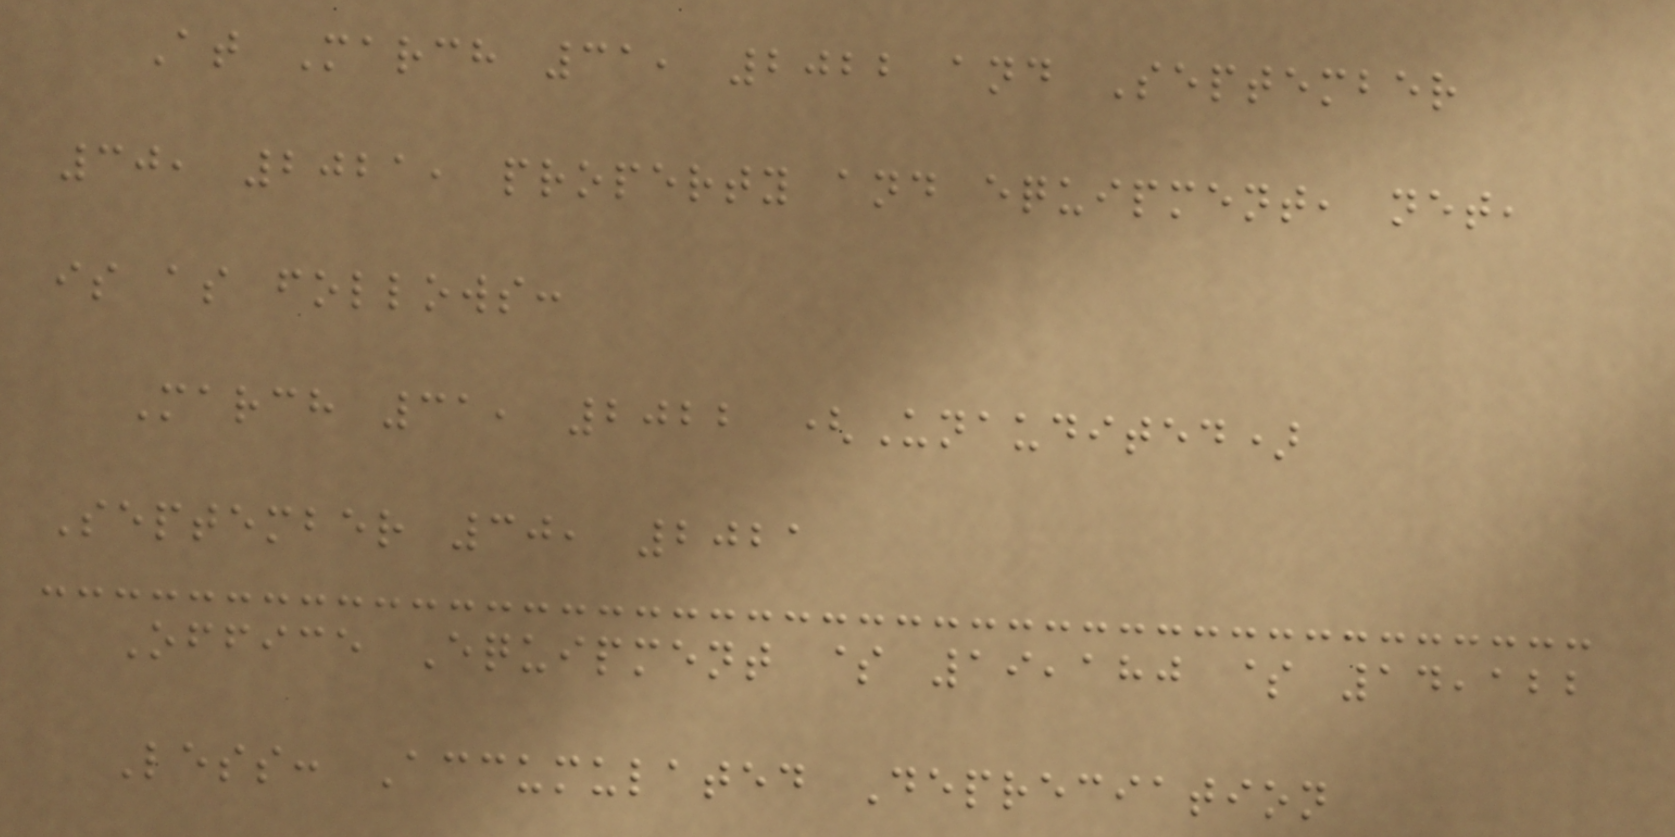At March 31, 2022 and September
30, 2021, property and equipment, net,
is as follows:
March 31, 2022 (Unaudited)
September 30, 2021
Office Equipment $ 19,180 $ 14,122
Less: Accumulated Depreciation
